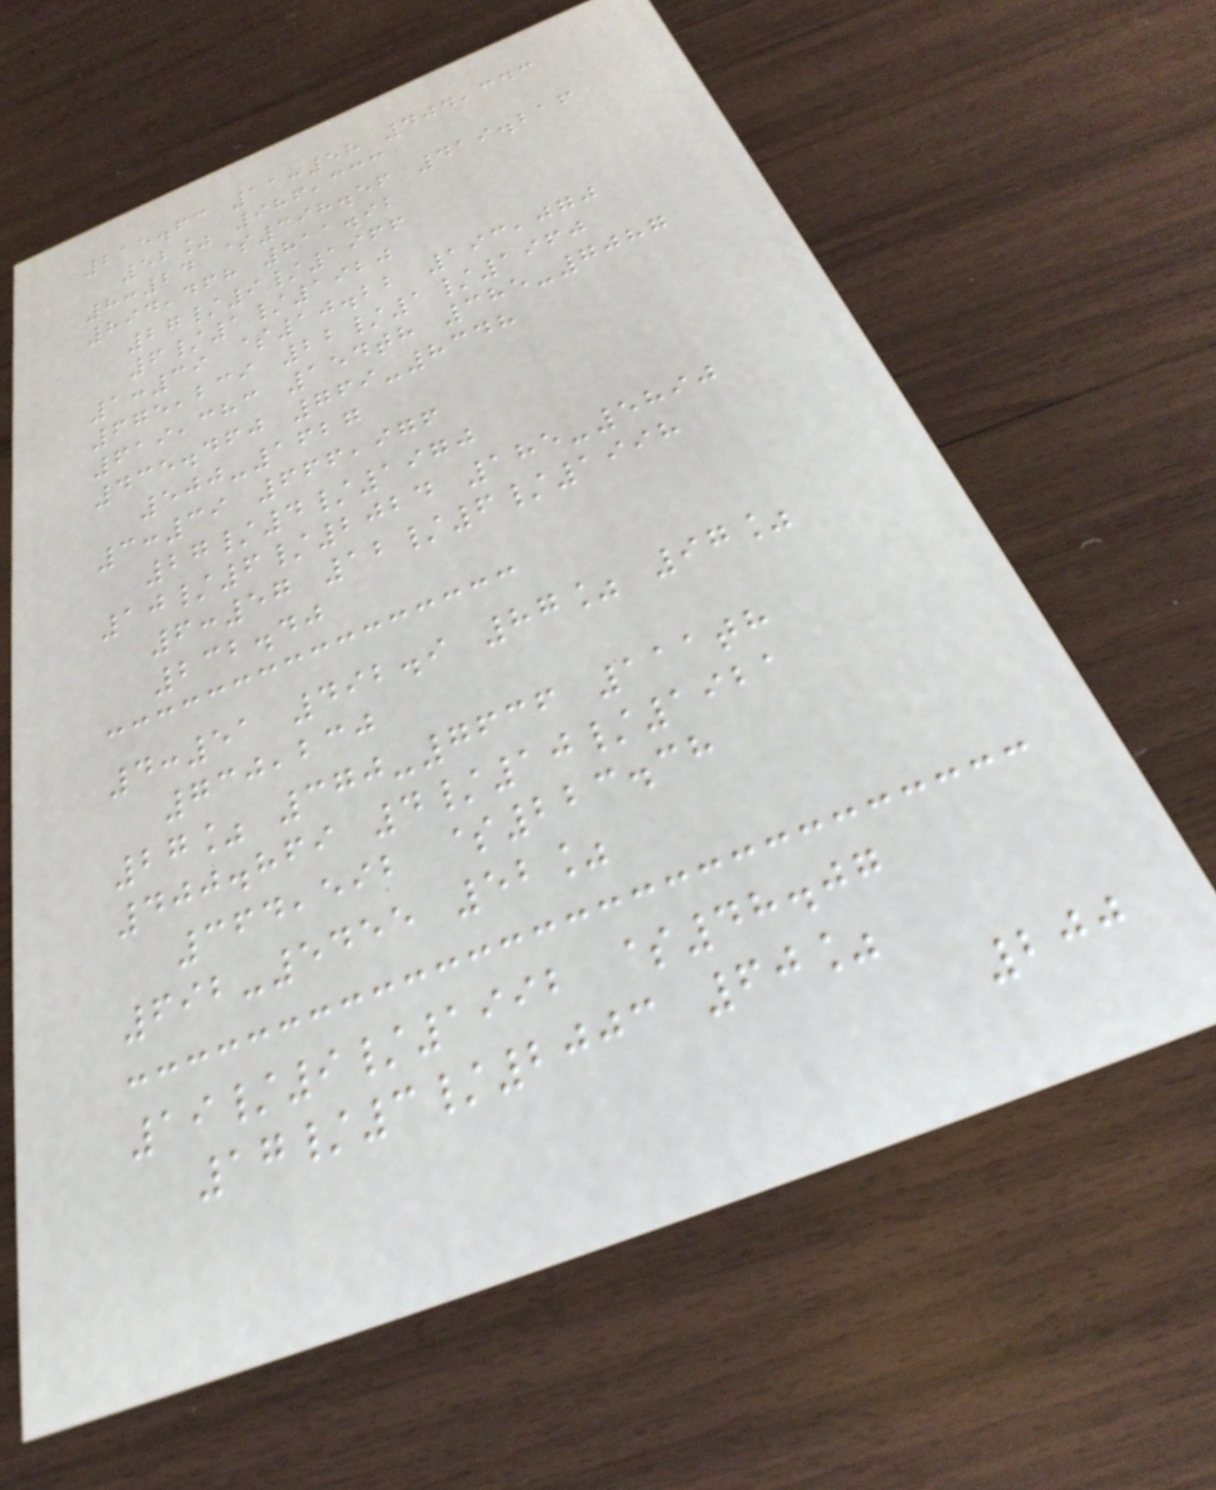215.63 11:58 404,343
52% 986,333
8:24 $398.56 419.216
894,468 811.92
27/9/1966
6/1/1920
1:39 $10.22 193,070
675,239 22/1/1960
619,383 154th 385-7087
435.460 769-8348
500-1627
3:39 666,976
27/4/1970
10/6/2024 185-5890
6:57 12/6/1998
232.40
4:51 492.9 87% 97%
730,230
27% 370-7636 111th
400.869 4/10/1921
364,592 $223.38
692-5455 52%
19/9/1992 $48.07
17/3/2003 60%
200
